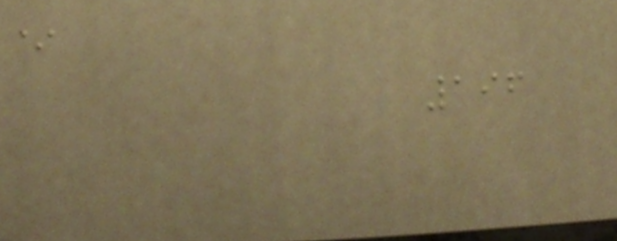*
196
